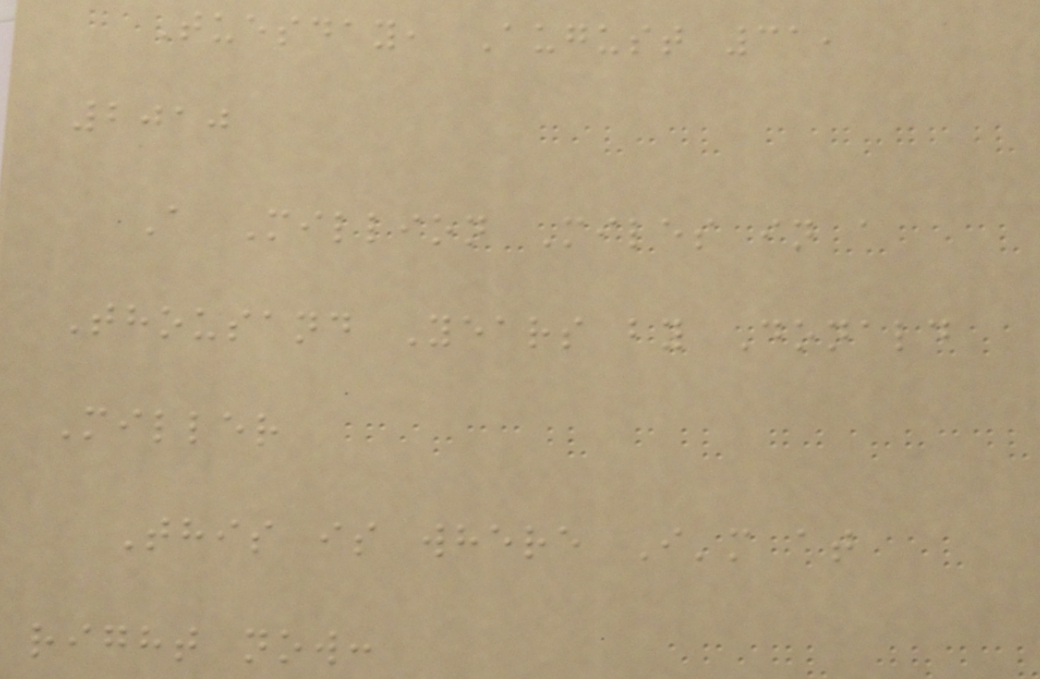Tuesday, August 31,
2010
A Million Miles in a
Thousand Years by Donald
Miller
This is where I'm at
right now:
